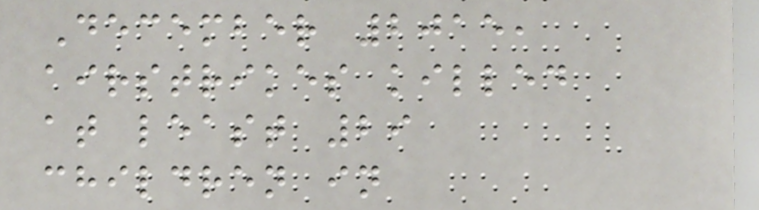December 2015,
airstrikes killed
at least 29
children in
